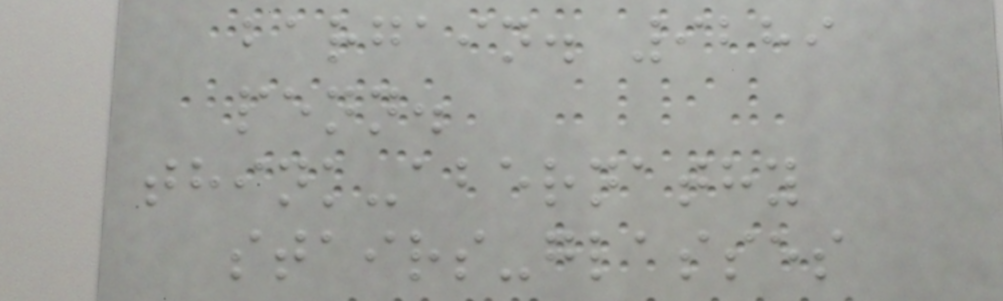bargain. 9289
penn.
think-abernathy
stairs-glasses
